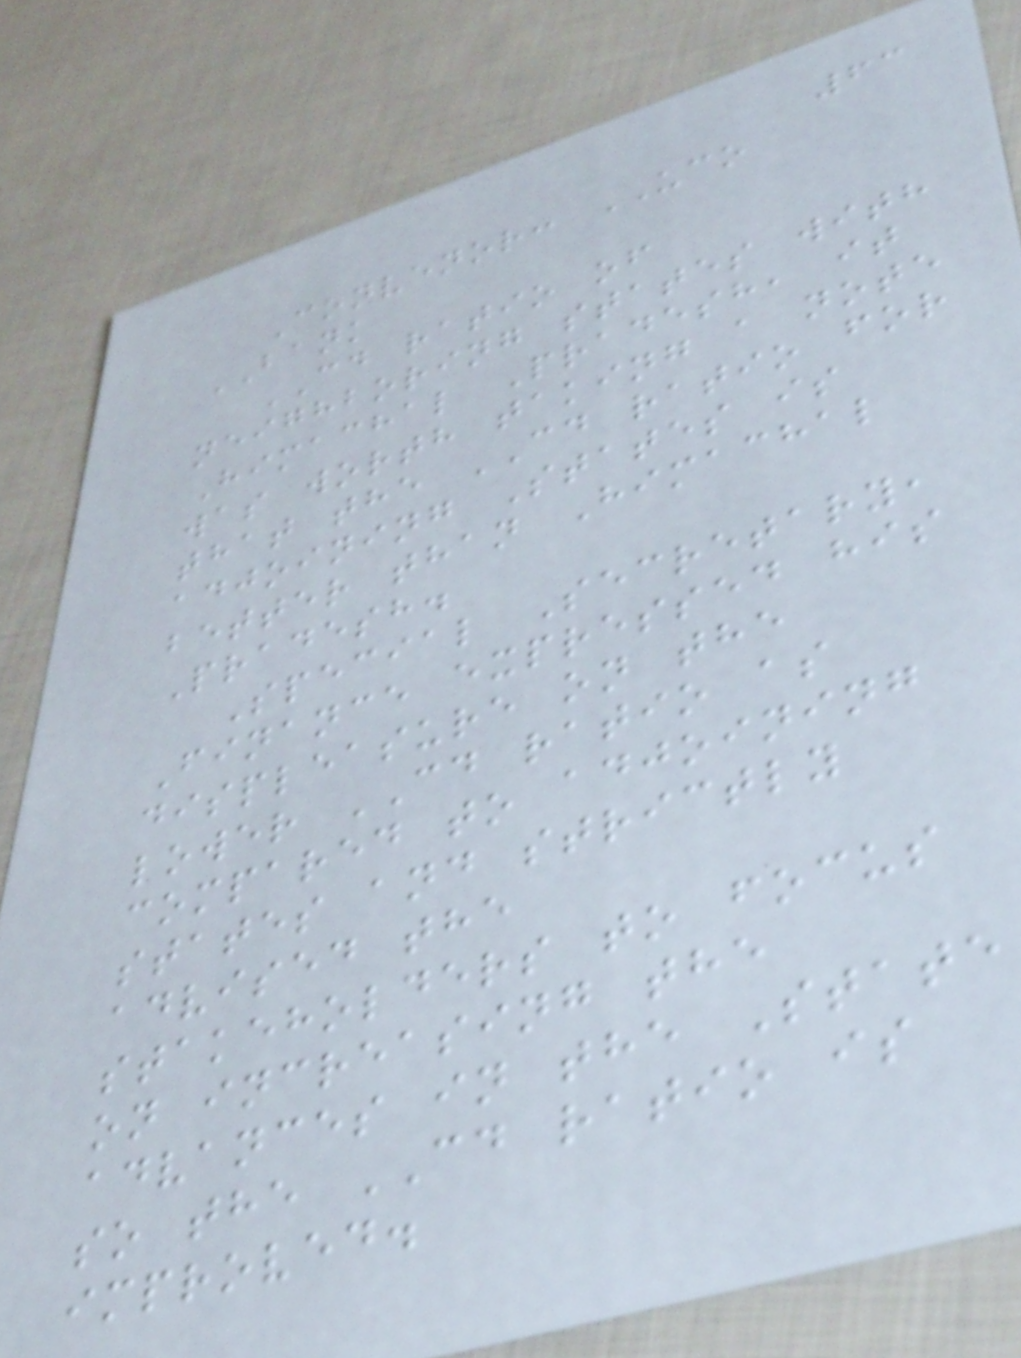63
Convenor: UCO
BANK
CD ratio of
neighboring states with
Himachal Pradesh, it
was worth taking a note
that the CD ratio for
adjoining States is
better than Himachal
Pradesh.
Special Secretary,
Finance expressed his
displeasure on the
lower CD ratio as
compared to adjoining
states and strictly
advised the
stakeholders to focus
on increasing the
advances in the State
so the CD ratio is
improved.
